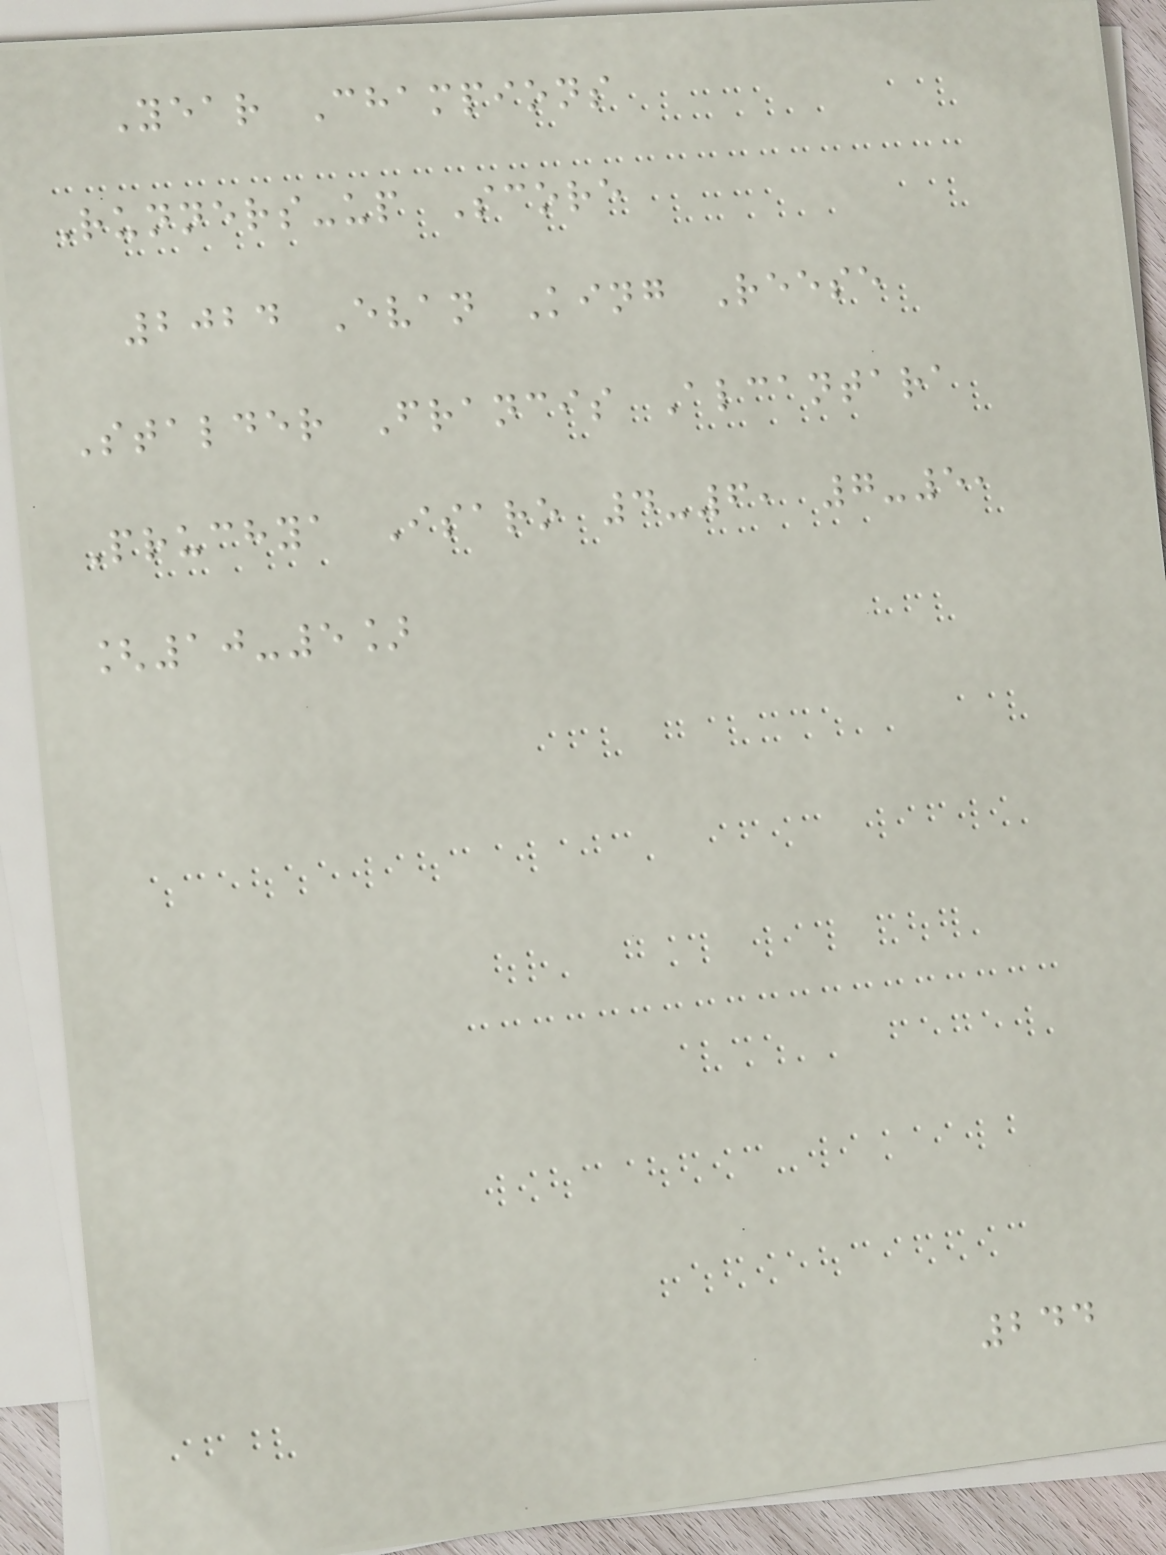Year Champions
Runners-up Score
2024 Evan King Reese
Stalder Francis Alcantara
Pruchya Isaro 4-6, 7-5,
[10-5]
244
